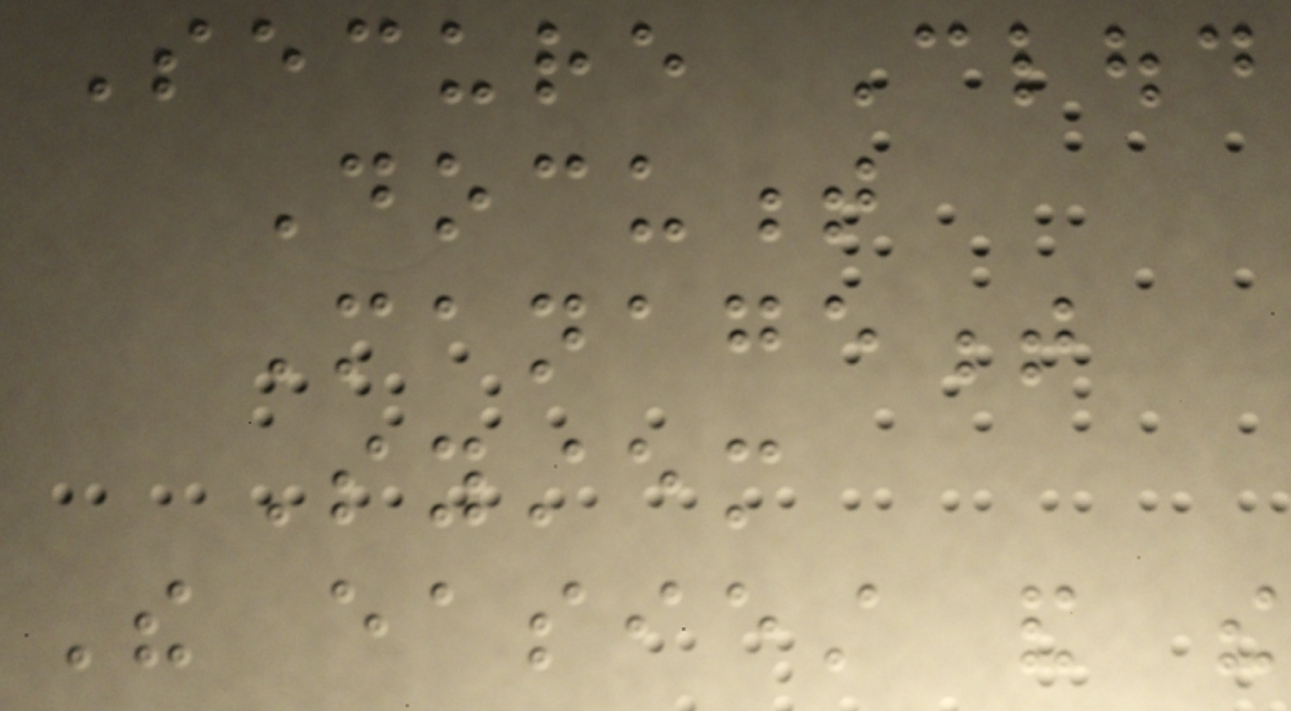Secure Cloud
Document
Management
System
The easiest and the
